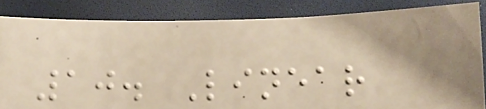10. Linear
